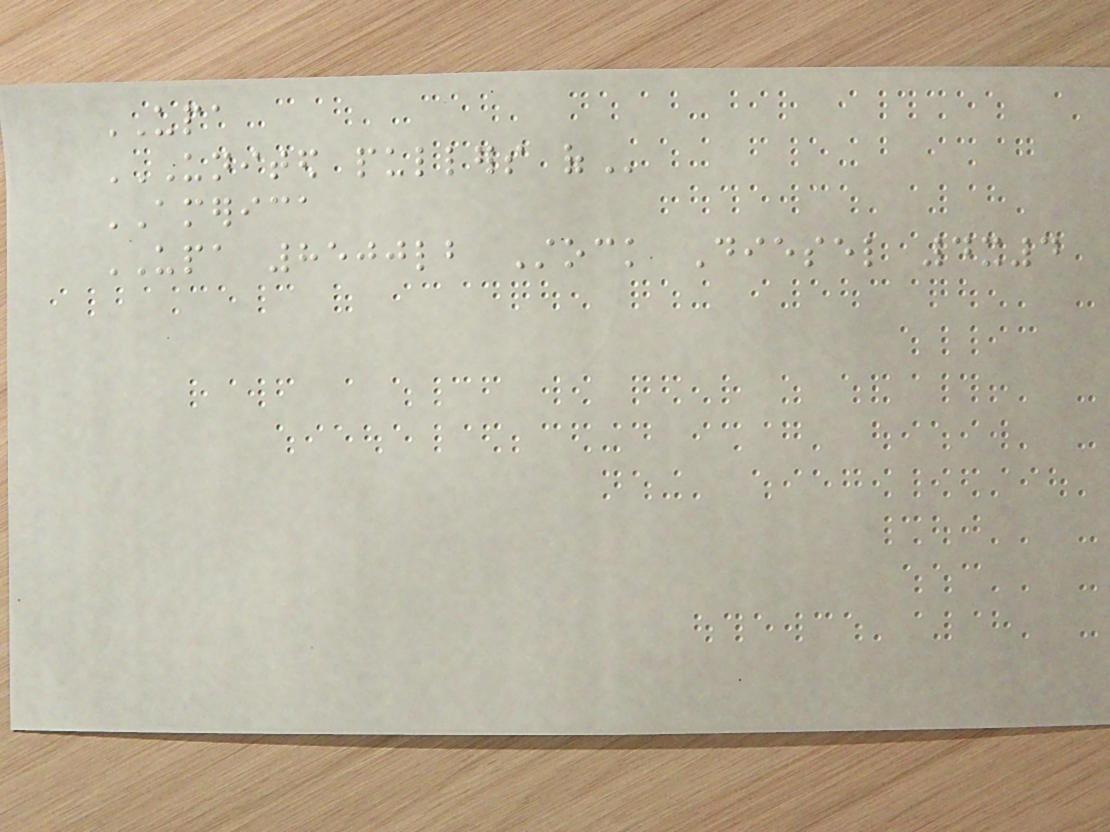UPA
UNITED PULLERS OF
AMERICA
UPA 8500lb Stock Diesel 4x4
